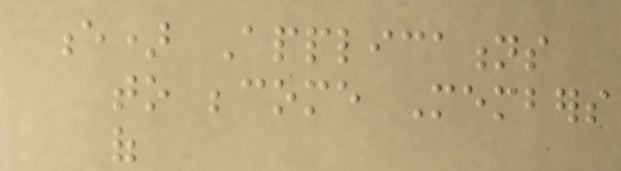e) Applications
to become Members
of
